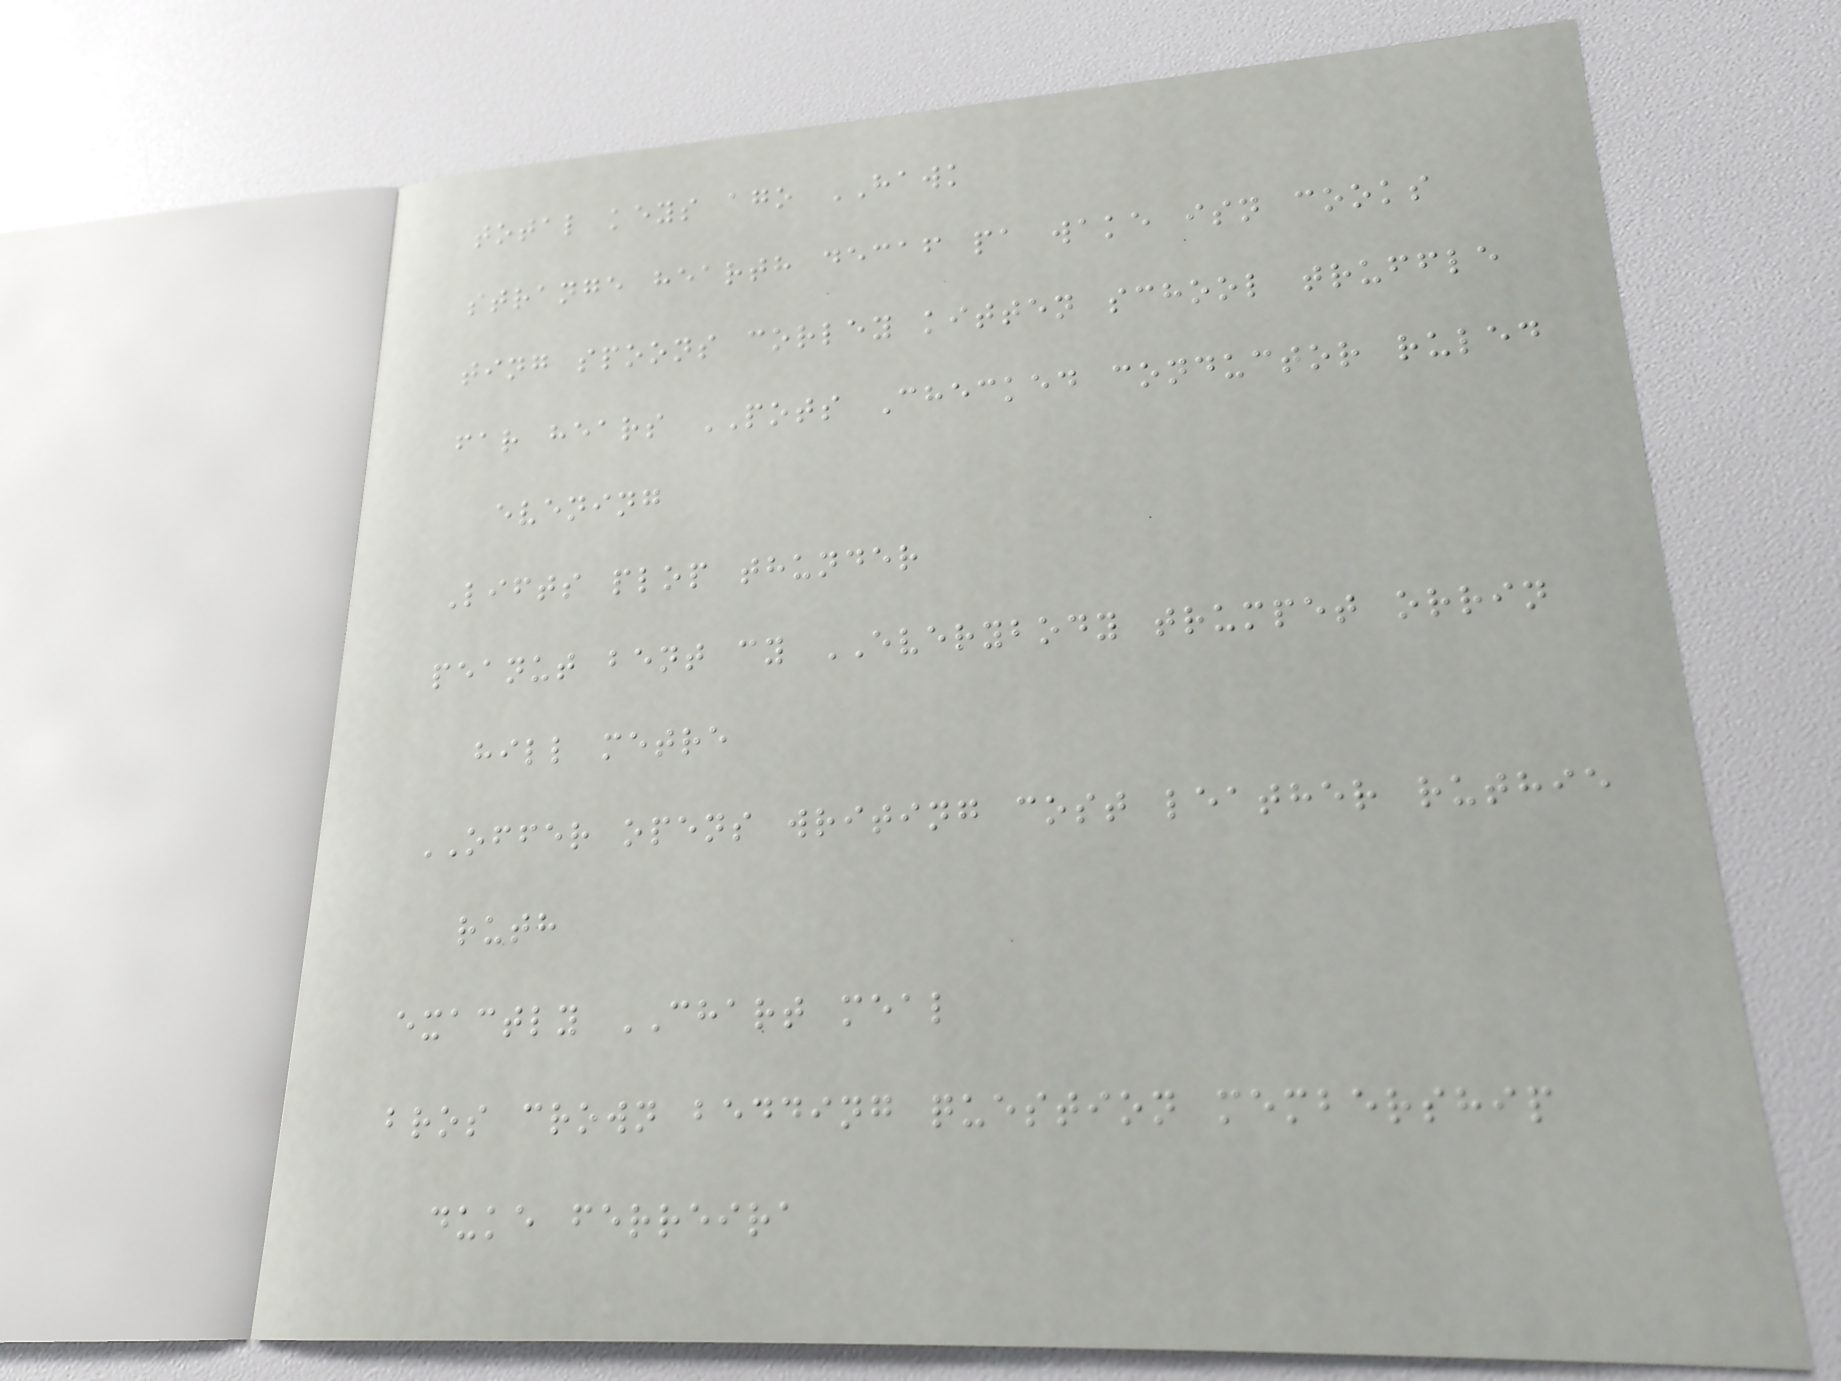total keys ago HAWK
strange hearth decaf pa wake isn cooks
ting spoons corley kitten school truffle
far hears POTS Checked conductor ruled
evening
Lifts plop thunder
peanut bent cy EVERYBODY trumpet orrin
hill metre
OFFER opens writing cost leather ruthie
ruth
exactly CHART meal
bros crown bedding question membership
duke ferreira
